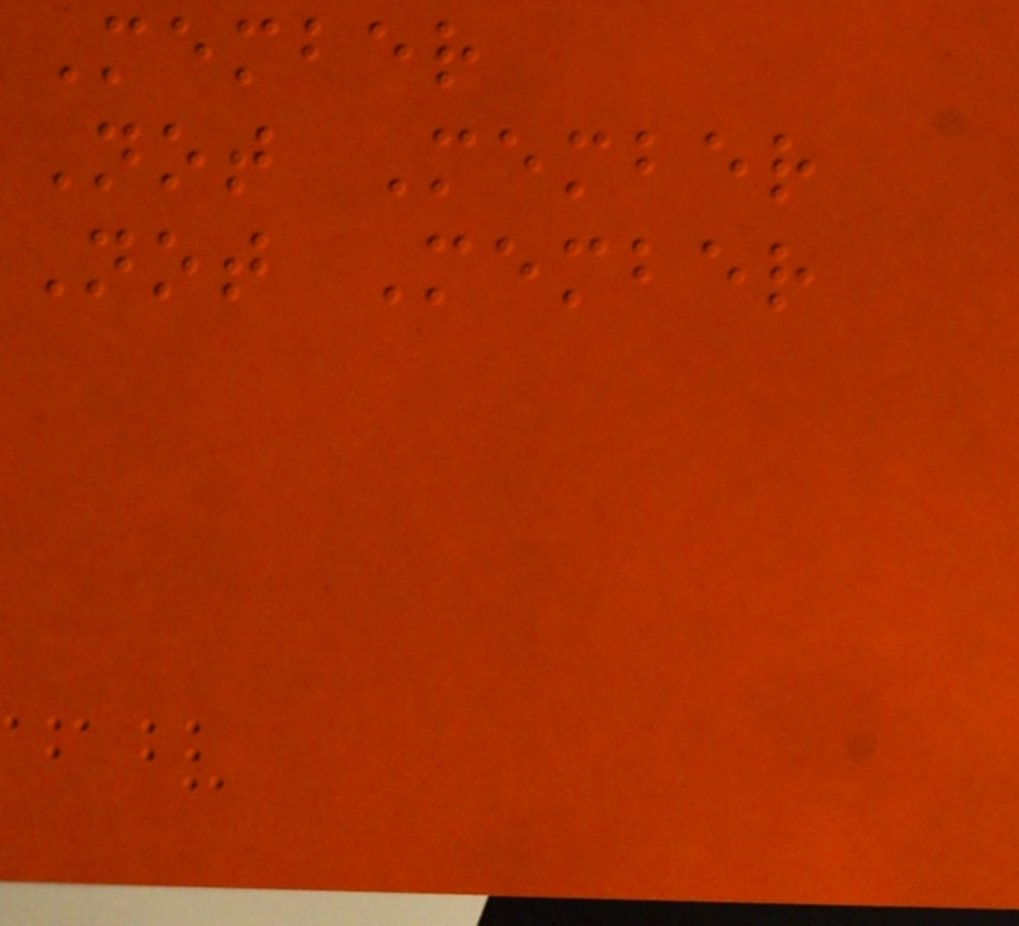Member
Not Member
Not Member
